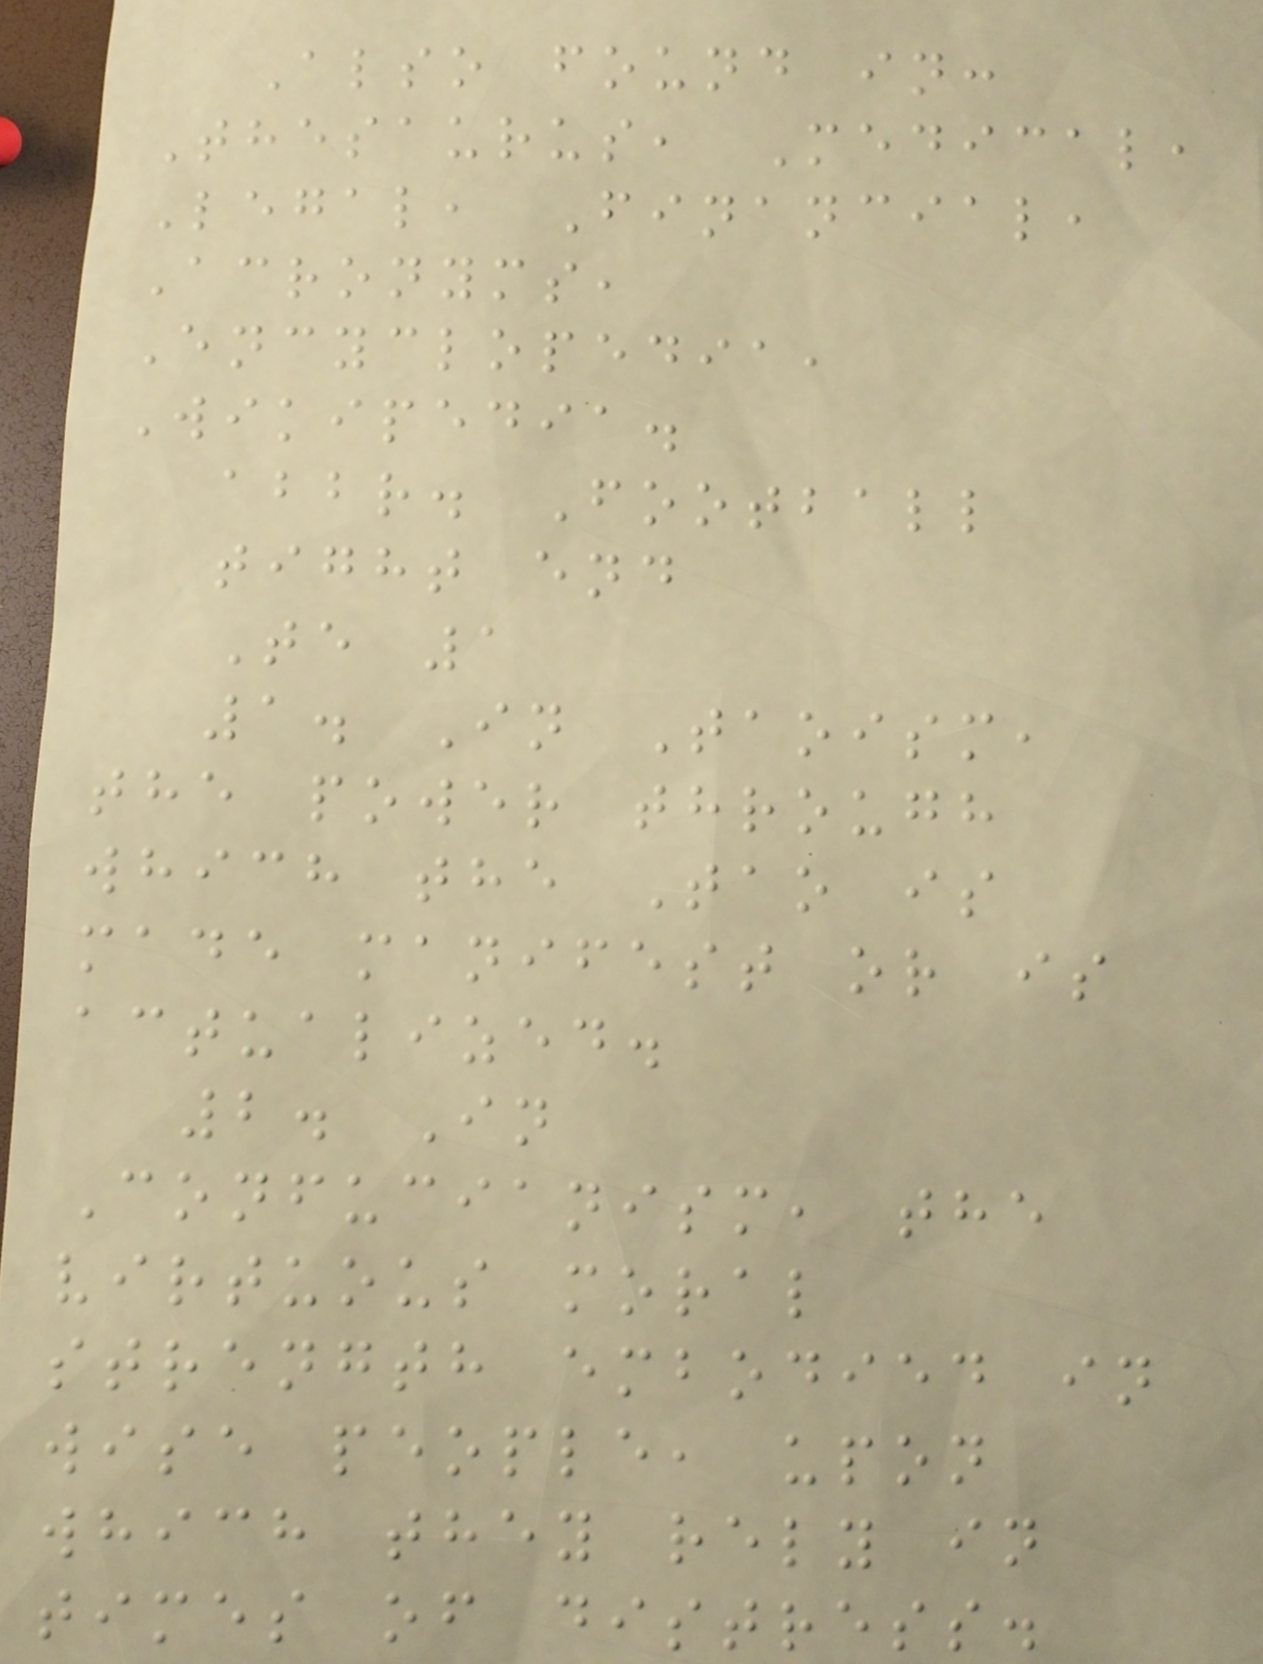Also found in:
Thesaurus, Medical,
Legal, Financial,
Acronyms,
Encyclopedia,
Wikipedia.
abbr. Football
tight end
Te 1
1. In Taoism,
the power through
which the Tao is
made manifest or is
actualized.
2. In
Confucianism, the
virtuous moral
strength embodied in
wise people, upon
which they rely in
times of distress.
